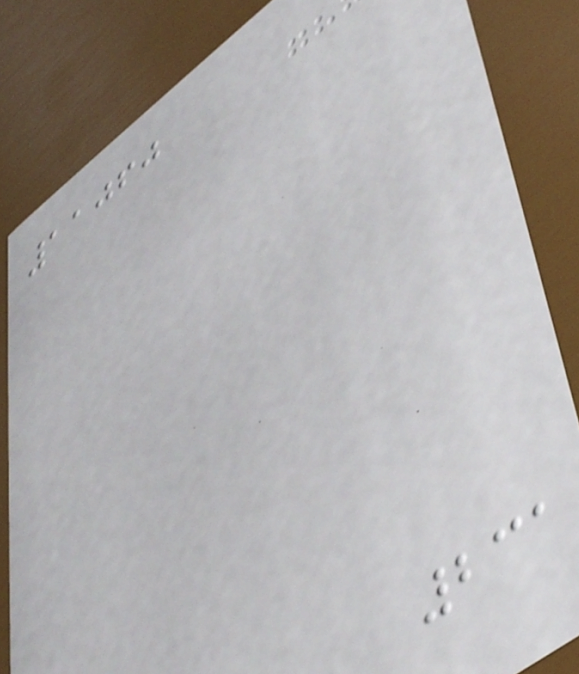11060
231
